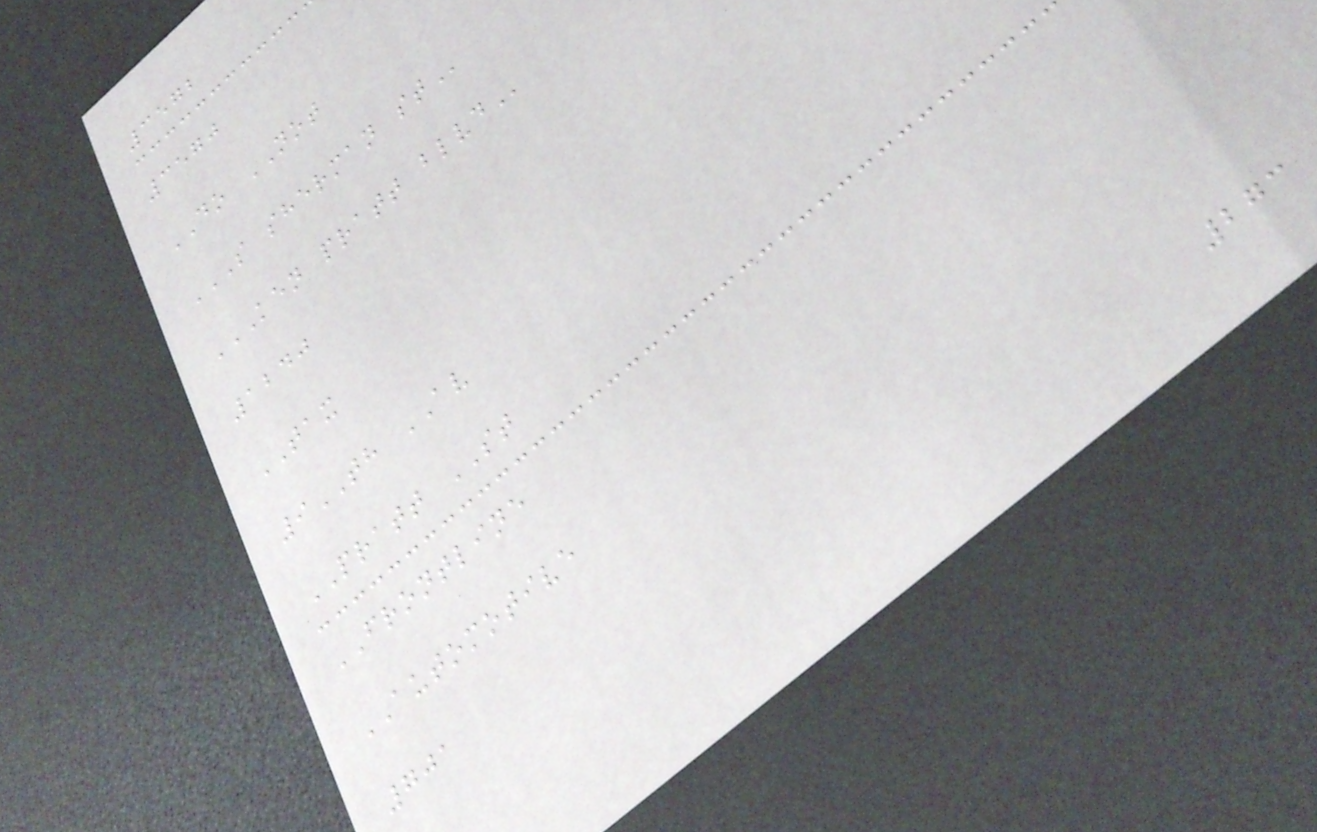3572
3570
DO NOT
S SHERMAN ST
KEN PRATT BLVD
1240
TAX
9TH AV
PRATT ST
FRONTLINE
AUTOMOTIVE
701
273
